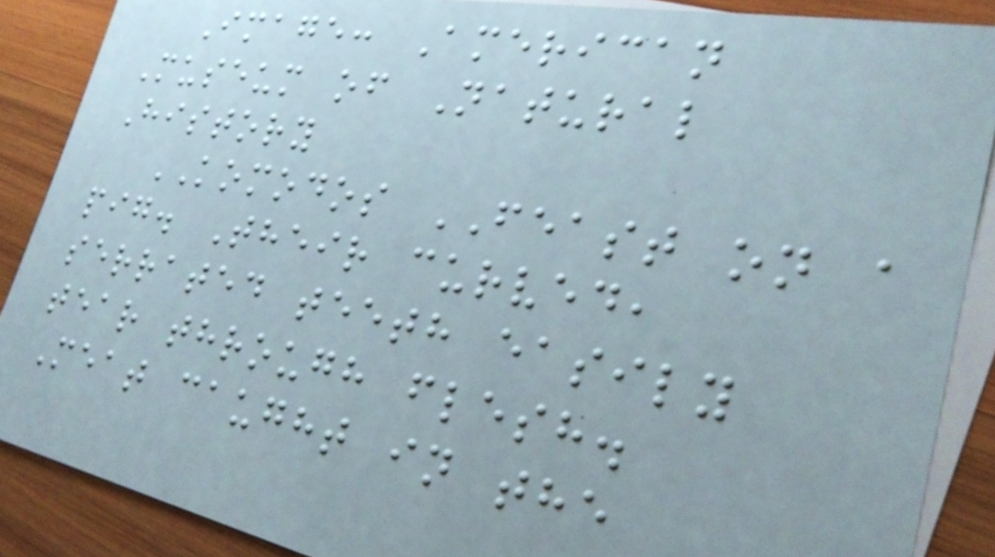Image: American
Museum of Natural
History
KOMODOS FEAST on a
pig. Their curved,
serrated teeth easily
tear through flesh.
Meat caught in the
